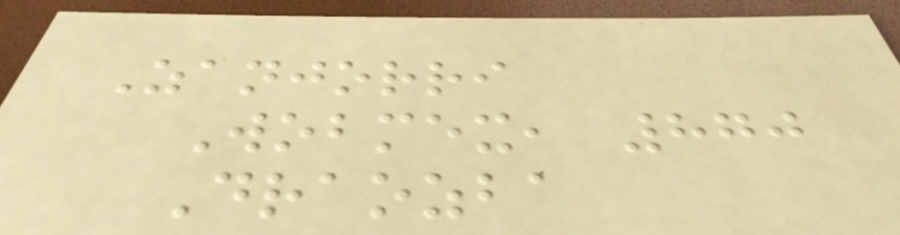Zanjorri
Wobmex, 870
Draozba
